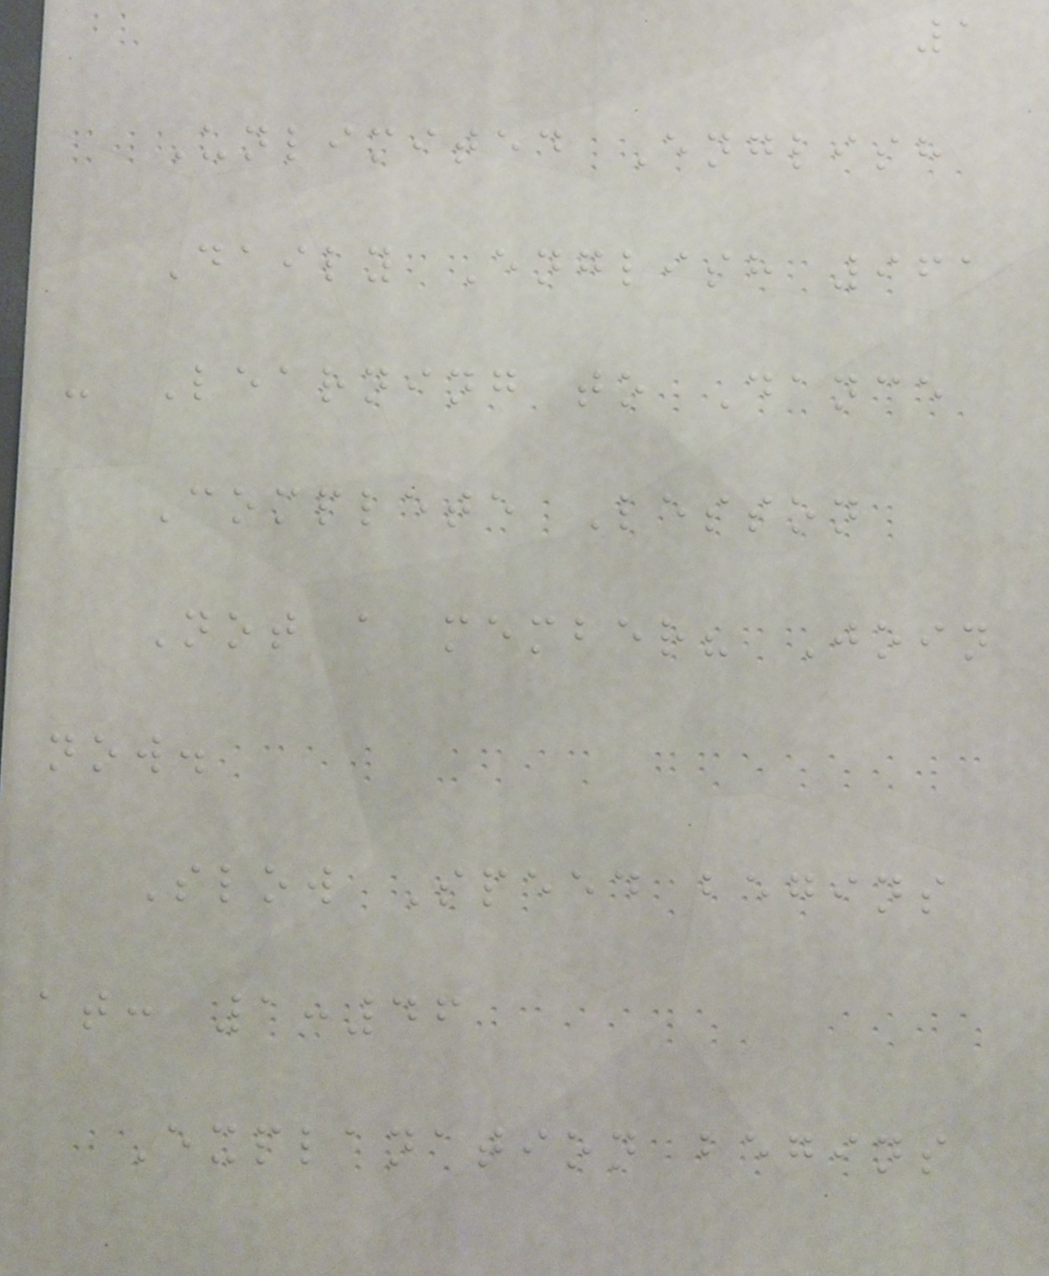1
Unlimited English
Daily English 961
- Learning to Dance
Complete Lesson
Not a member? Join
now.
Slow Speed begins
at: 1:46
Explanation begins
